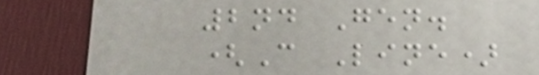2nd Gen.
(C Line)
